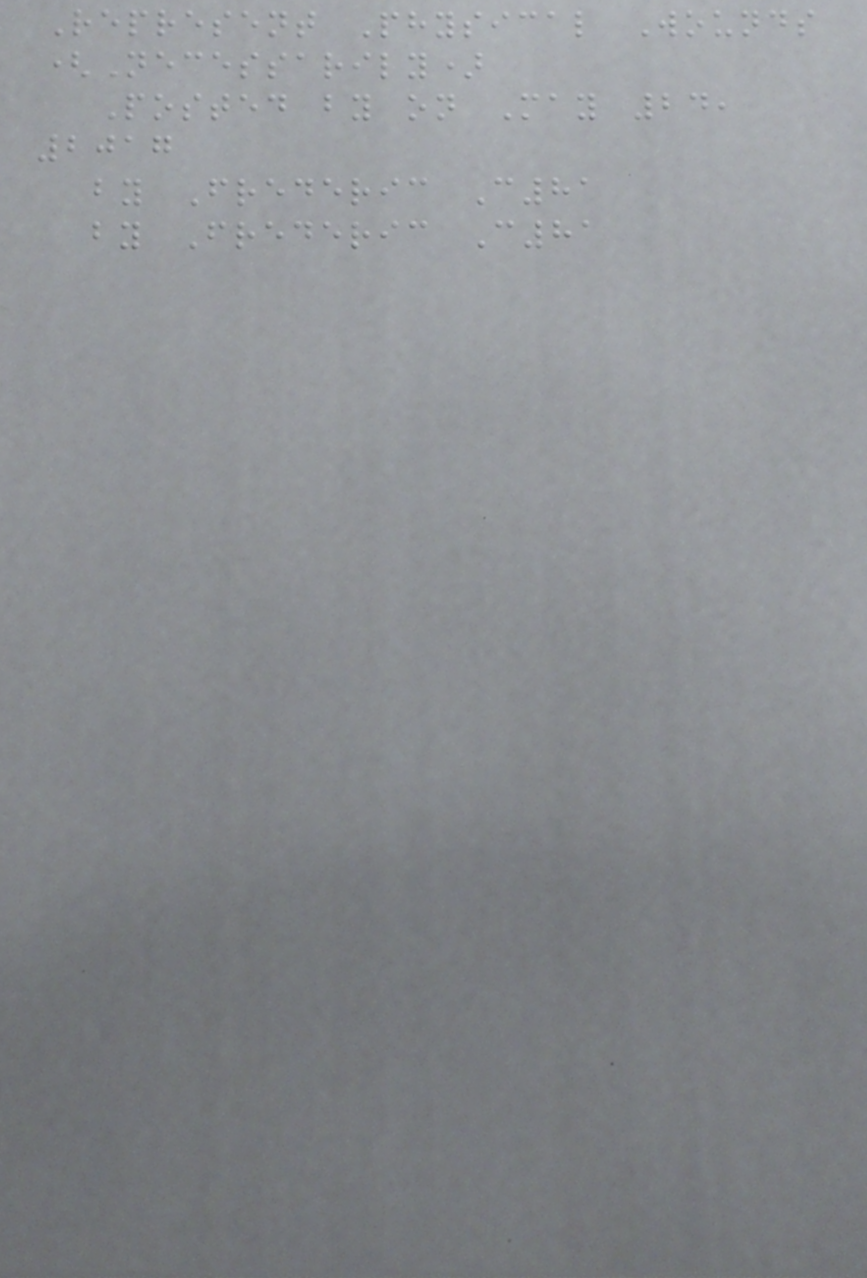Represent Physical Wounds
(Necessarily)
Posted by on May 24,
2017
by Frederic C81
by Frederic C81
